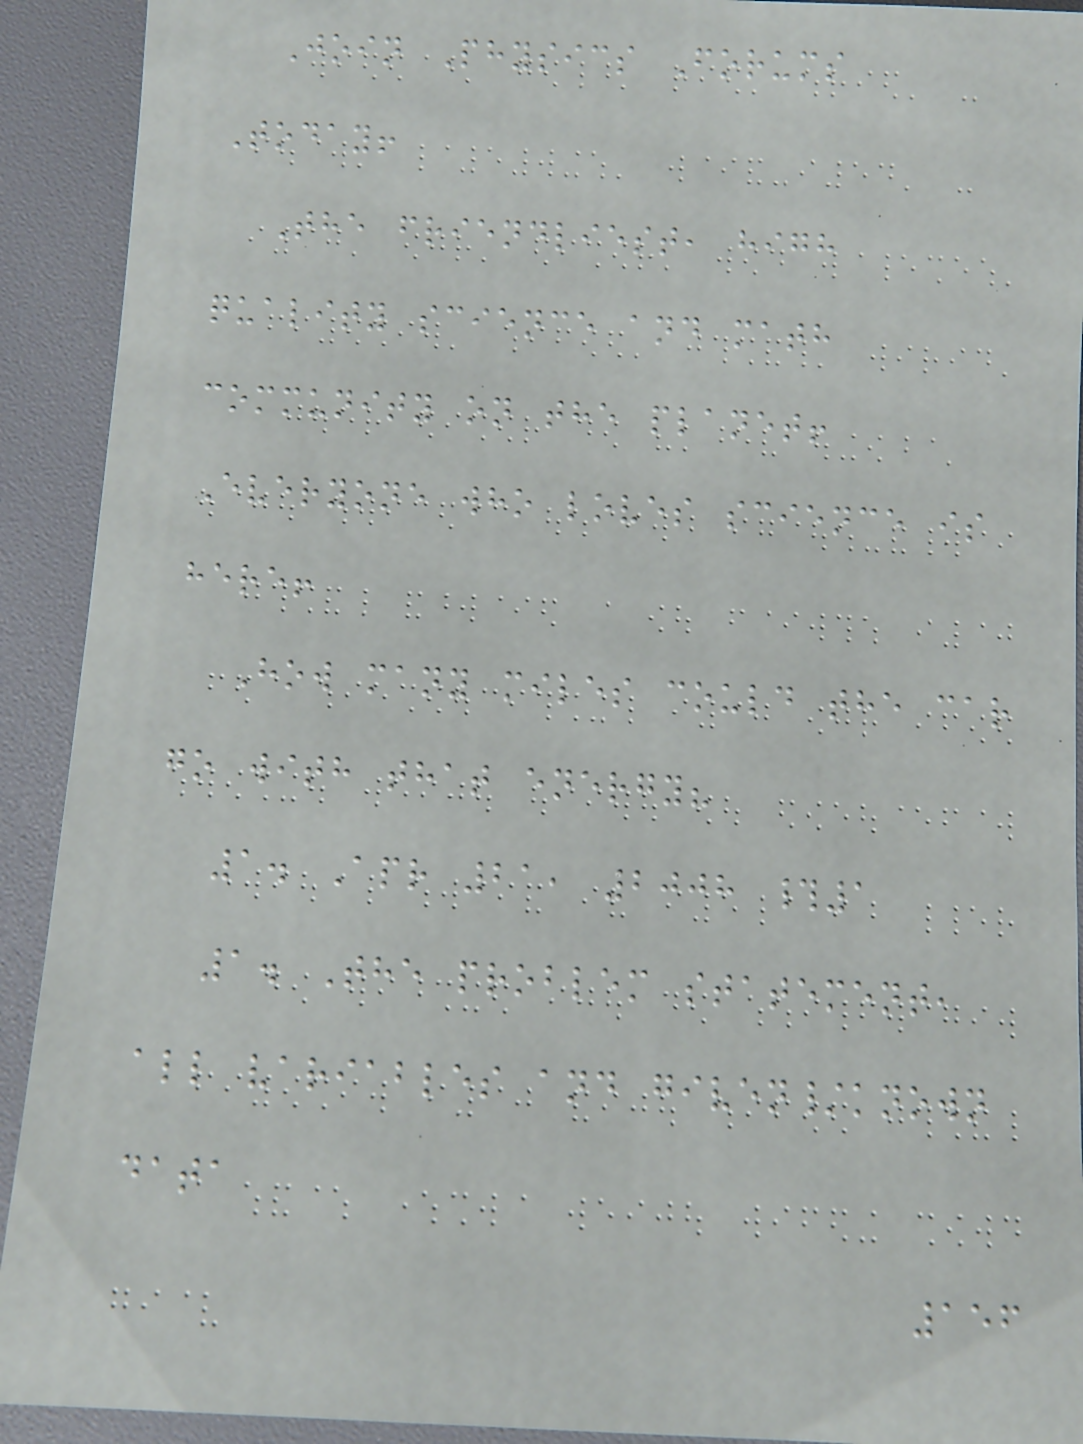Join Physics Forums
Today!
The friendliest, high
quality science and math
community on the planet!
Everyone who loves science is
here!
How many miles could the car
go with that energy?
1. Apr 21, 2008 #1
1. The problem statement,
all variables and given/known
data
156
